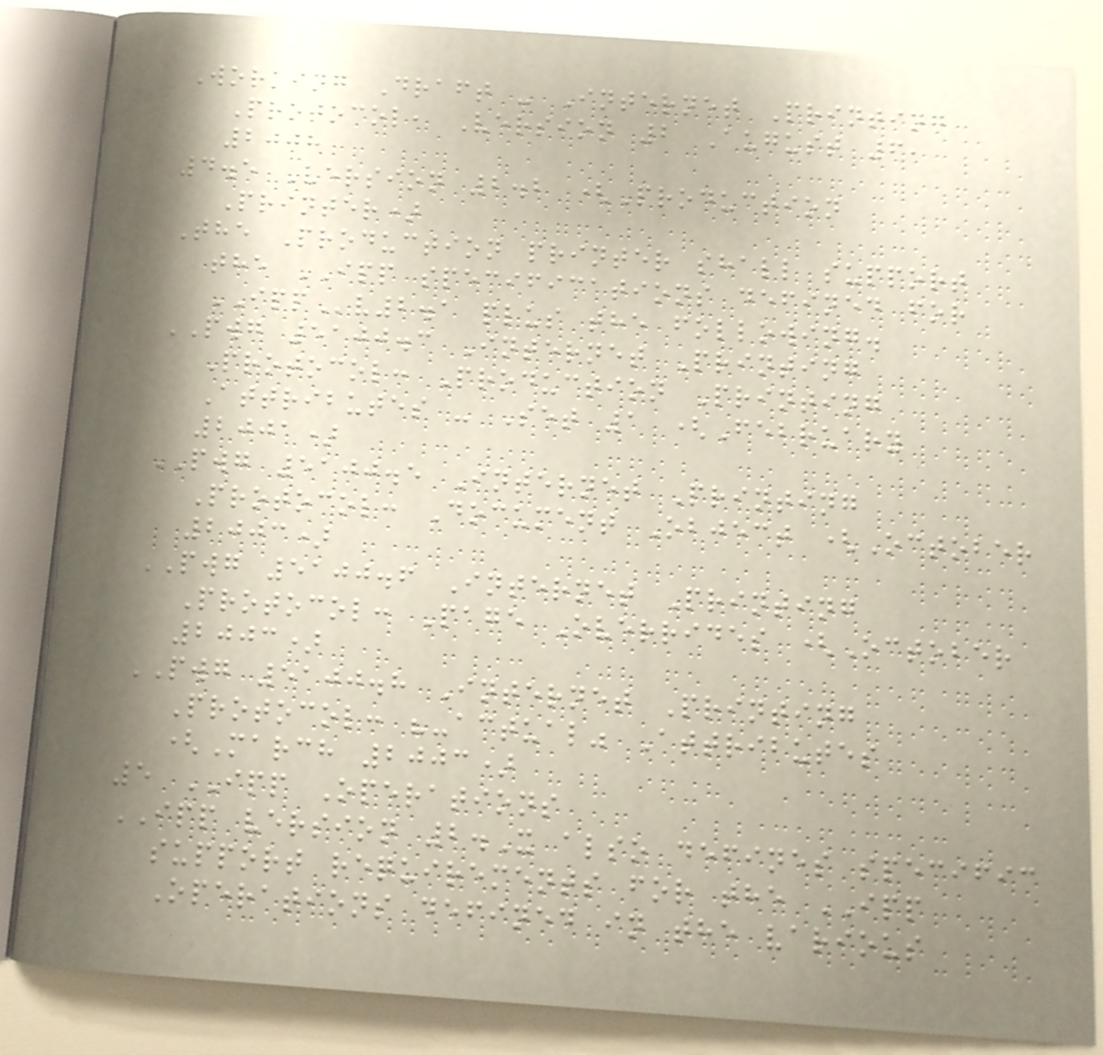Working Draft - Internet Printing
Protocol, Version 2 August 6,
2008
4.5 Version 2.2 (Production
Printer)
The Production printer shall support
the IPP specifications defined for
IPPv2.1 plus the following.
PWG 5100.3 Internet Printing
Protocol: Production Printing
Attributes - Set 1 (February
2001)
PWG 5100.5 Internet Printing
Protocol: Document Object (October
2003)
PWG 5100.6 Internet Printing
Protocol: Page Overrides (October
2003)
PWG 5100.8 Internet Printing
Protocol: "-actual" Attributes
(March 2003)
5 IPP Operations
IPP version 2.X also defines specific
support requirements for the IPP
Operations defined in the various
